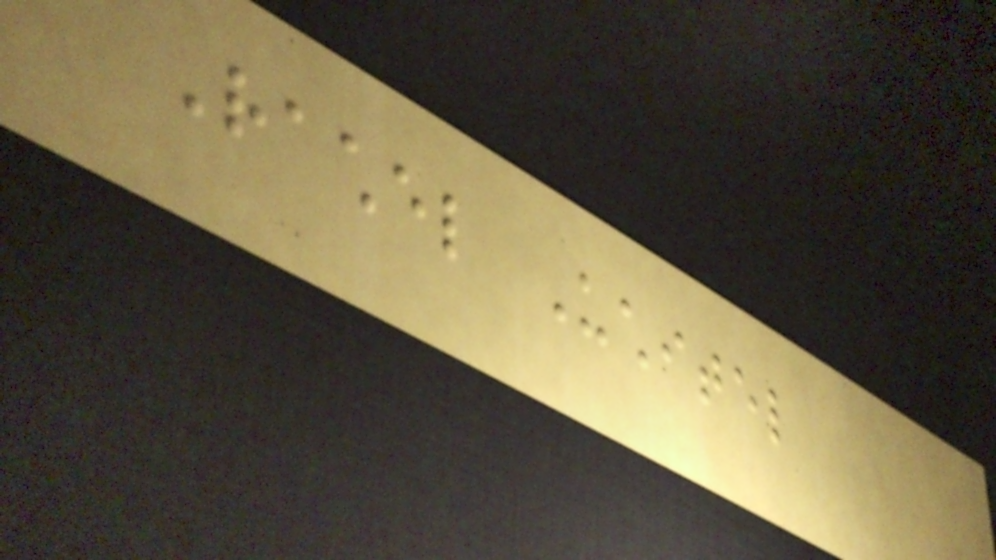Rachel Uchitel
